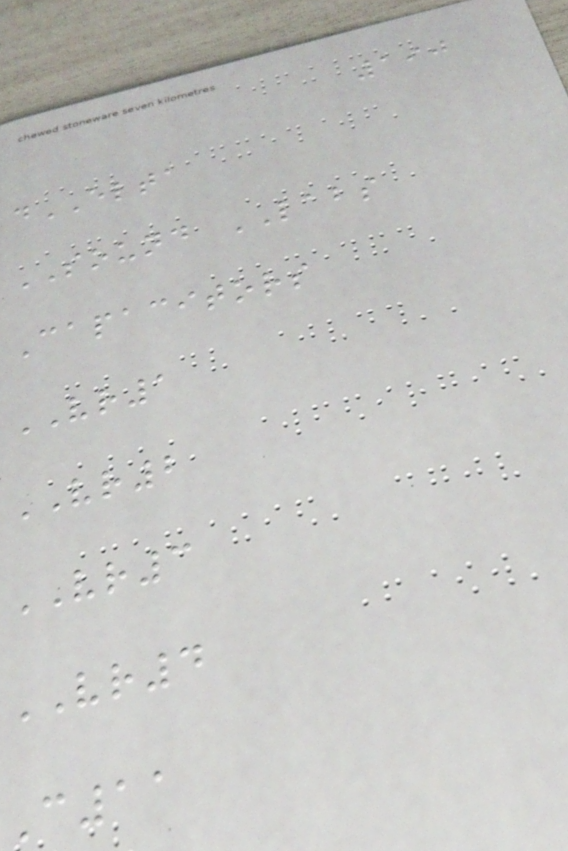190
dELTA
SOUND LABS
Capacitors
VR1
VR2
VR3
VR4
C11
